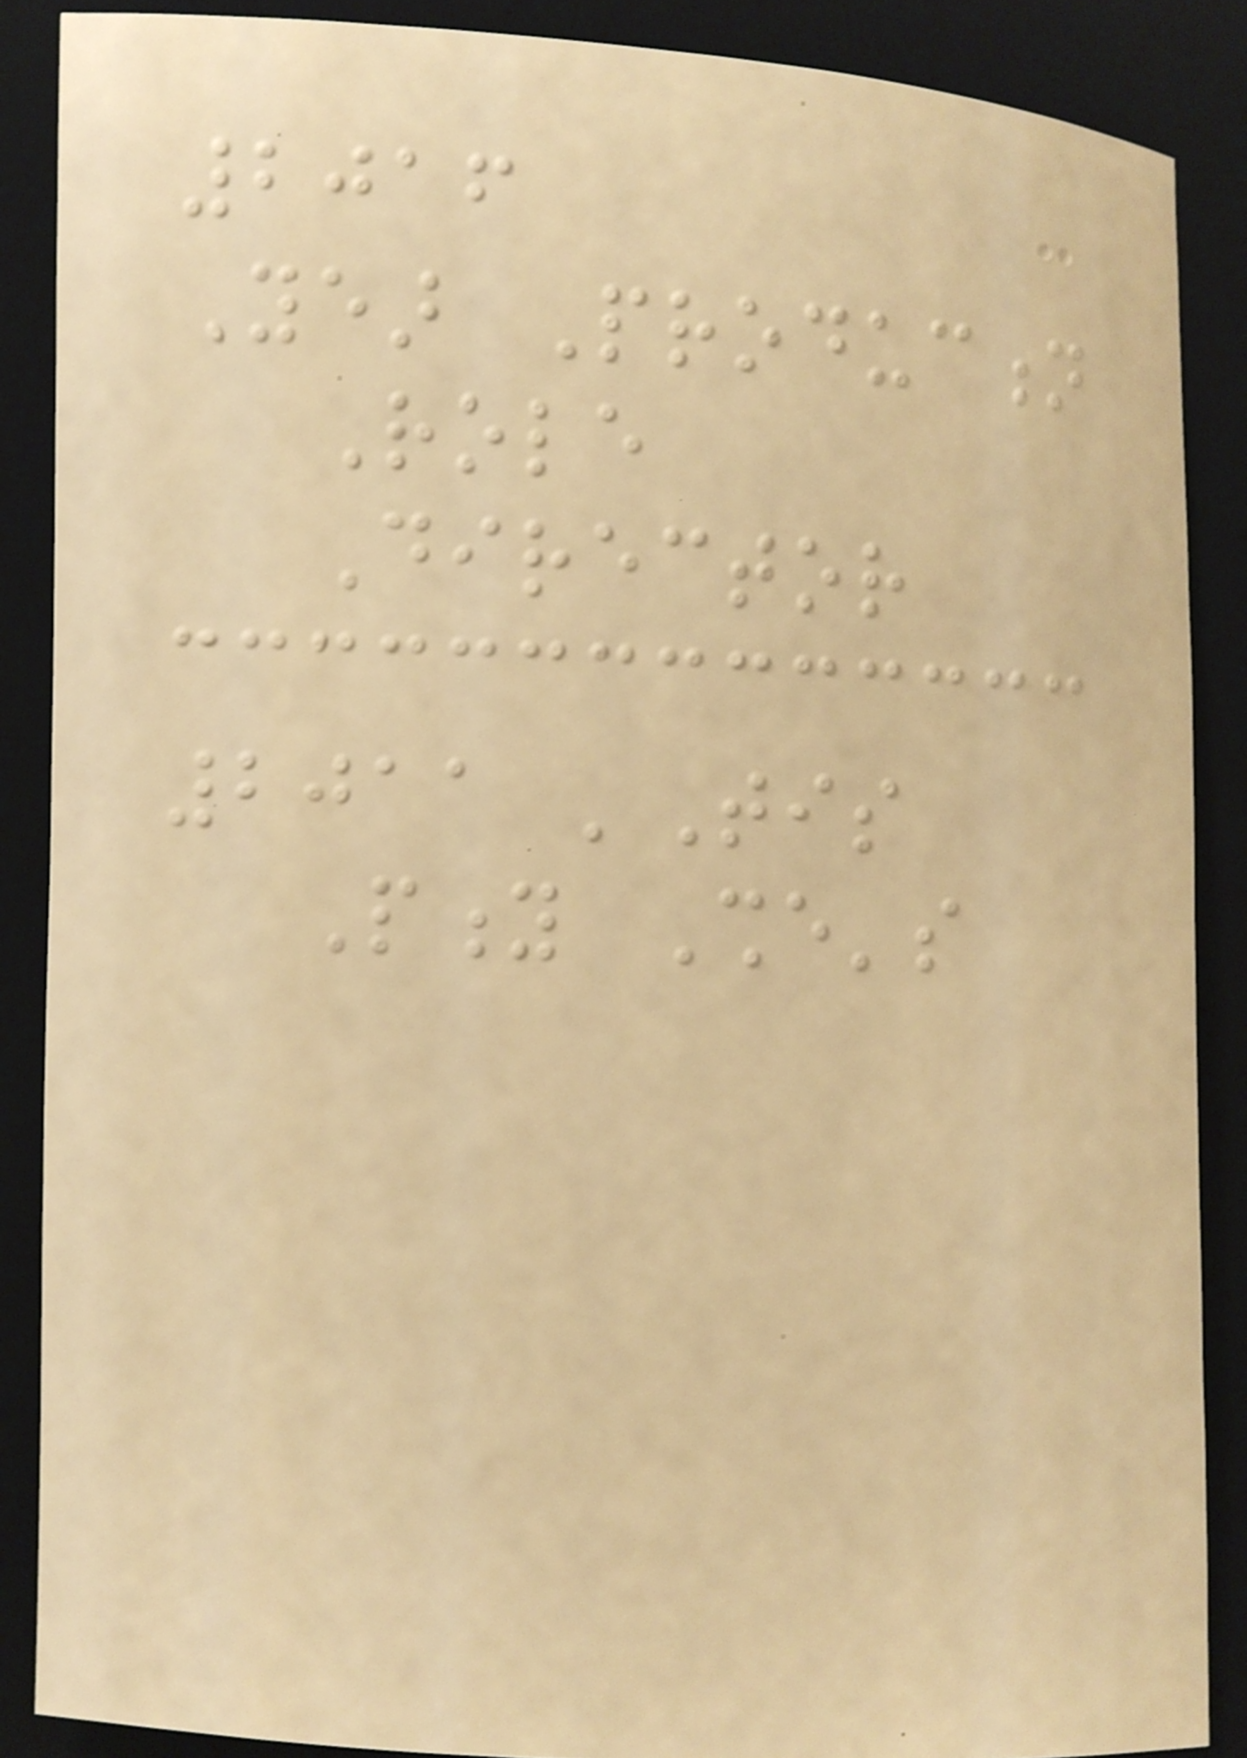2016
Year Production
Role
Director
2011 'Tis
Pity She's
